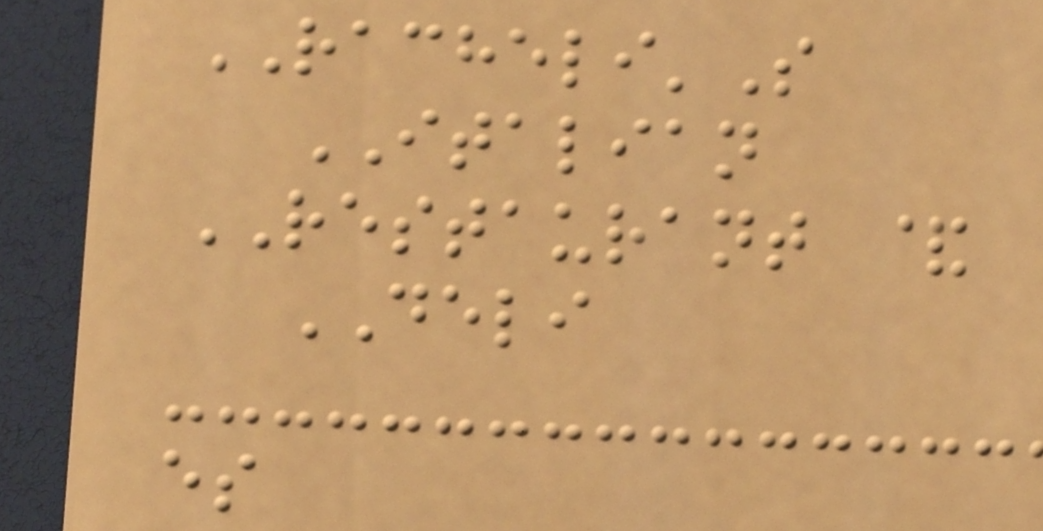RACHELI'S
ITALIAN
RESTAURANT &
DELI
es
